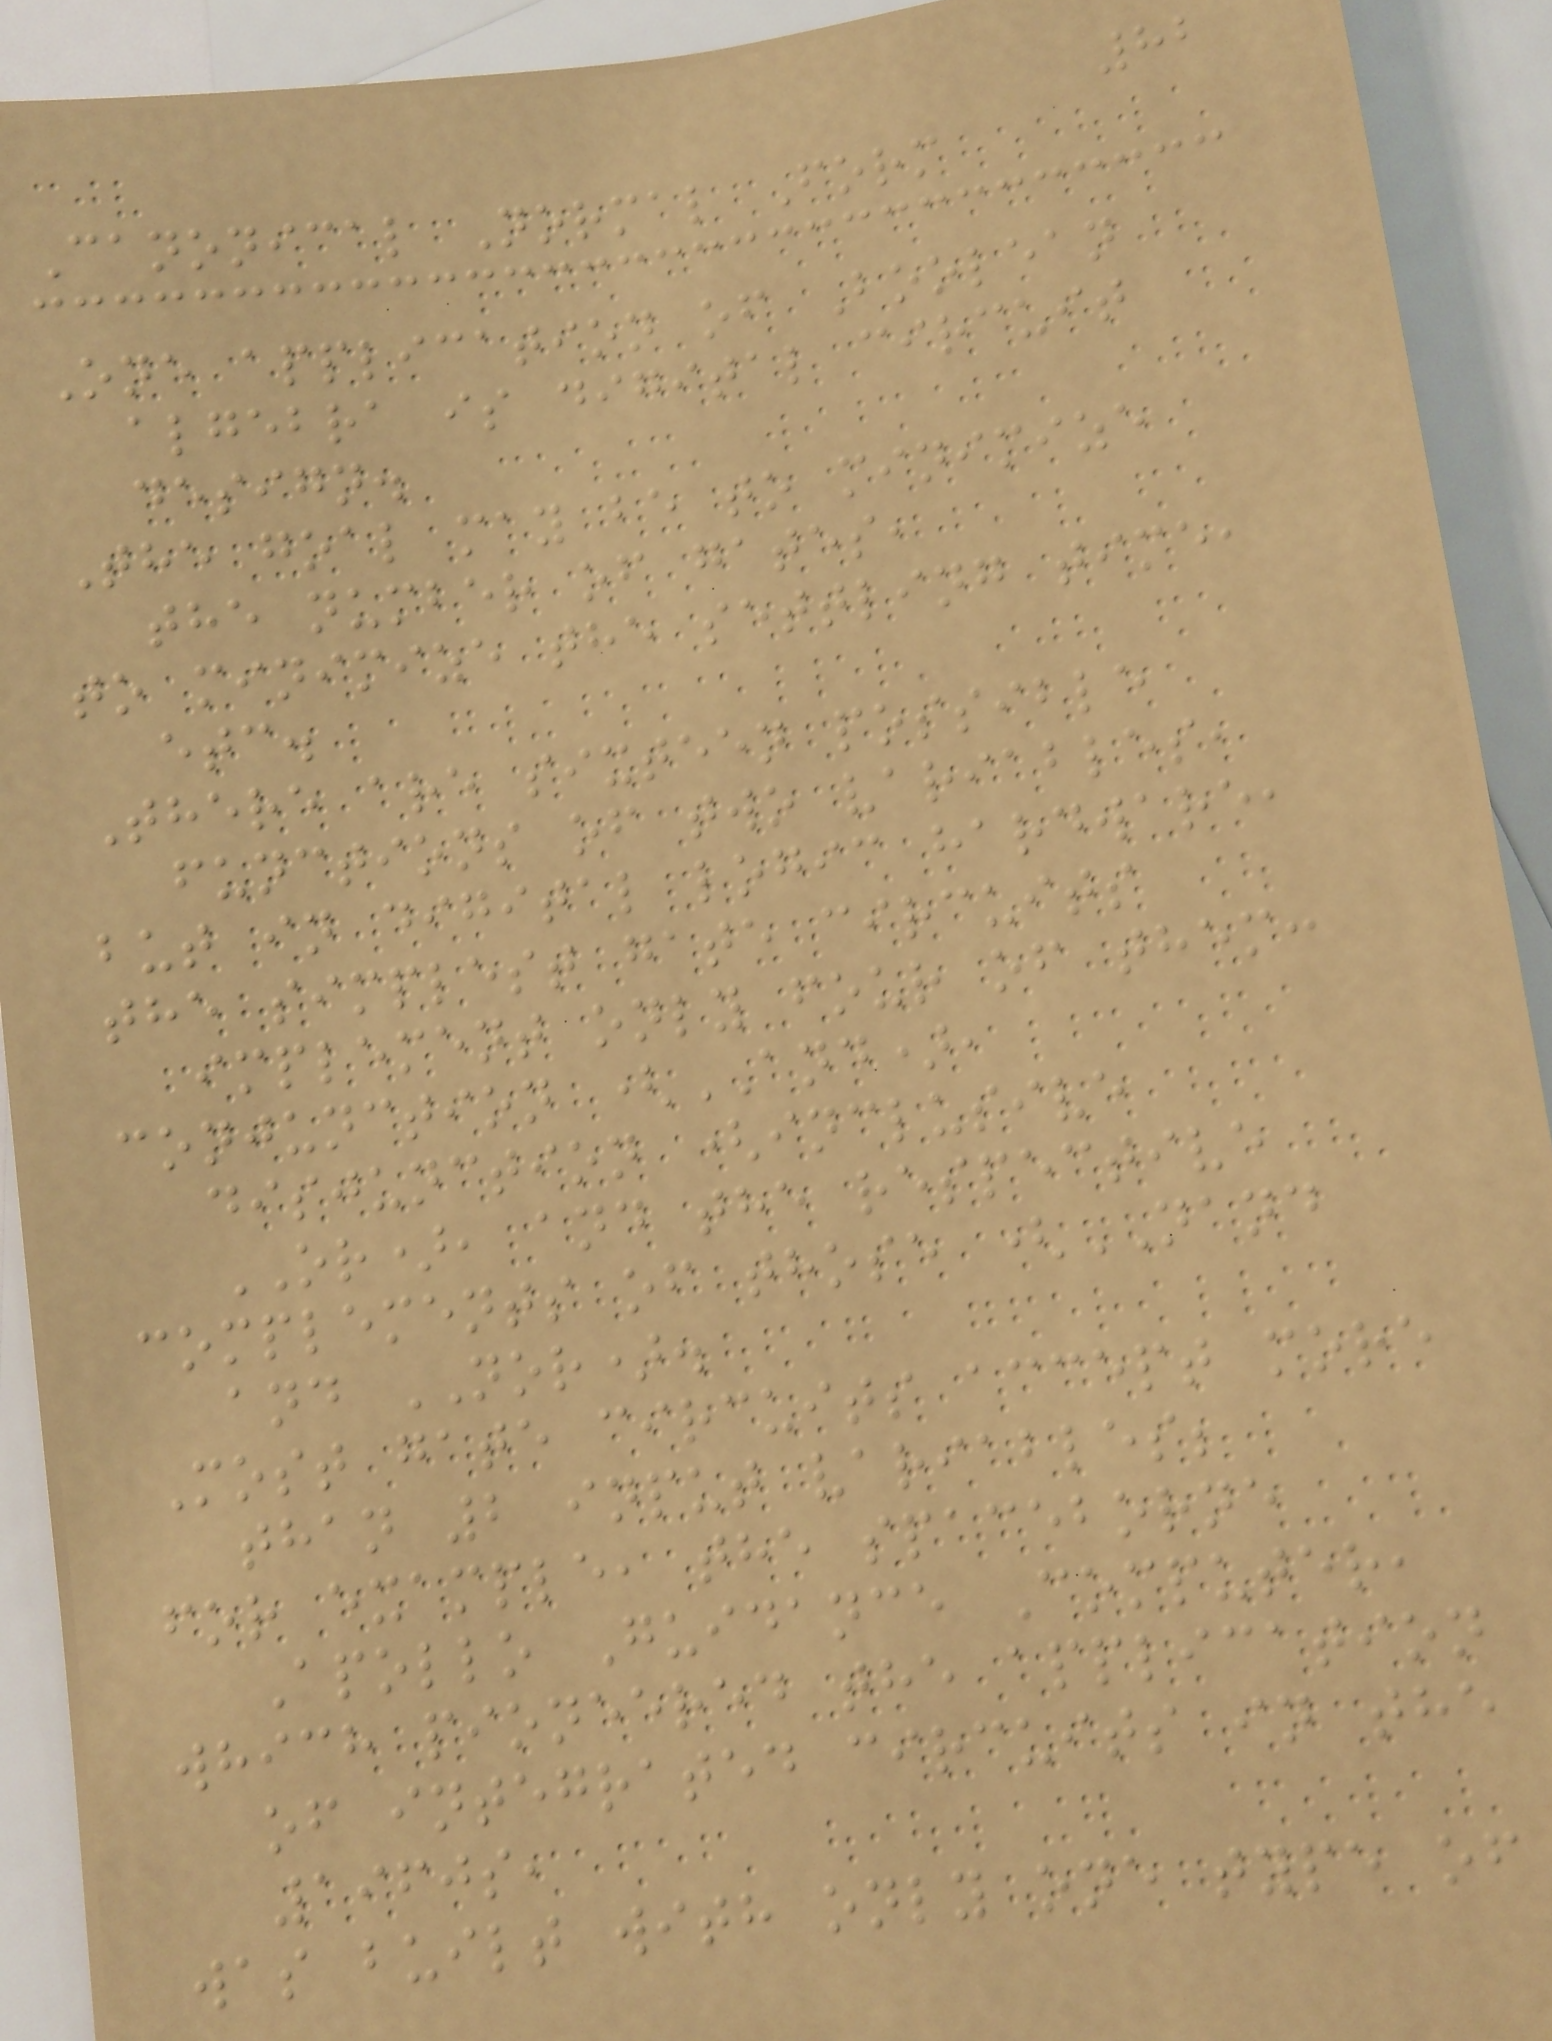82
Canonical Normal Form
One application of Boolean
algebra is digital circuit
design.
The goal may be to minimize
the number of gates,
to minimize the settling time,
etc.
There are sixteen possible
functions of two variables,
but in digital logic hardware,
the simplest gate circuits
implement only four of them:
conjunction (AND),
disjunction (inclusive
OR), and the respective
complements of those (NAND
and NOR).
Most gate circuits accept more
than 2 input variables;
for example, the spaceborne
Apollo Guidance Computer,
which pioneered the application
of integrated circuits in the
1960s,
was built with only one type of
